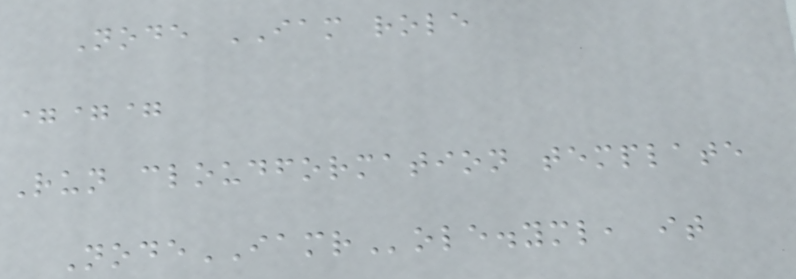Node IAM role
===
Run cloudformation template
NodeIAMRole.yml, it
